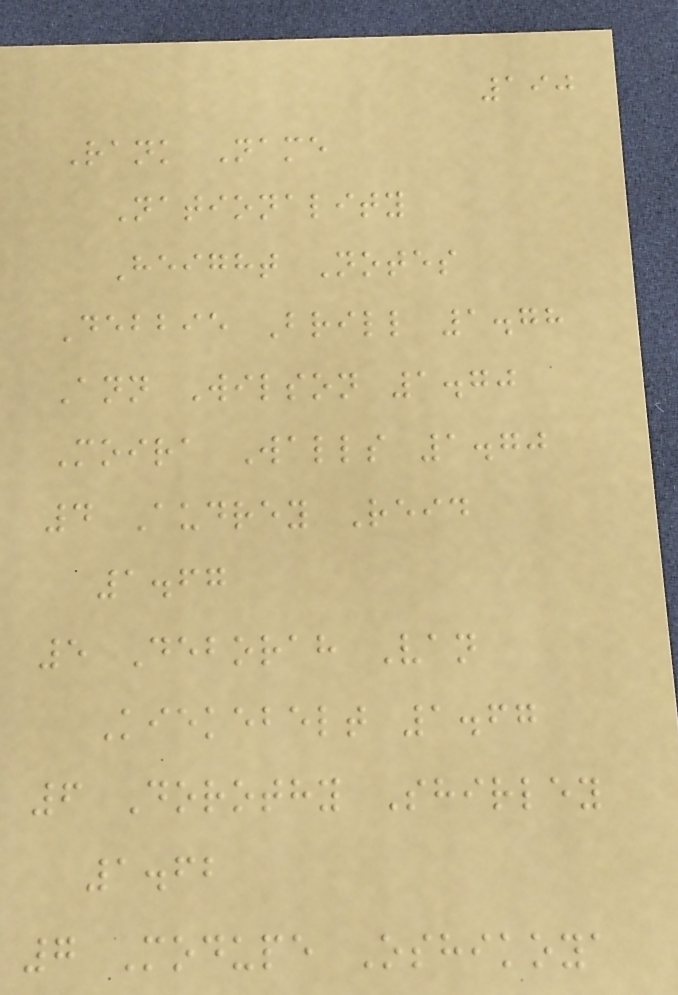190
Rank Name
Nationality
Height Notes
Debbie Brill 1.78
Ann Wilson 1.70
Moira Walls 1.70
4 Audrey Reid
1.67
5 Deborah Van
Kiekebelt 1.67
6 Dorothy Shirley
1.62
7 Modupe Oshikoya
